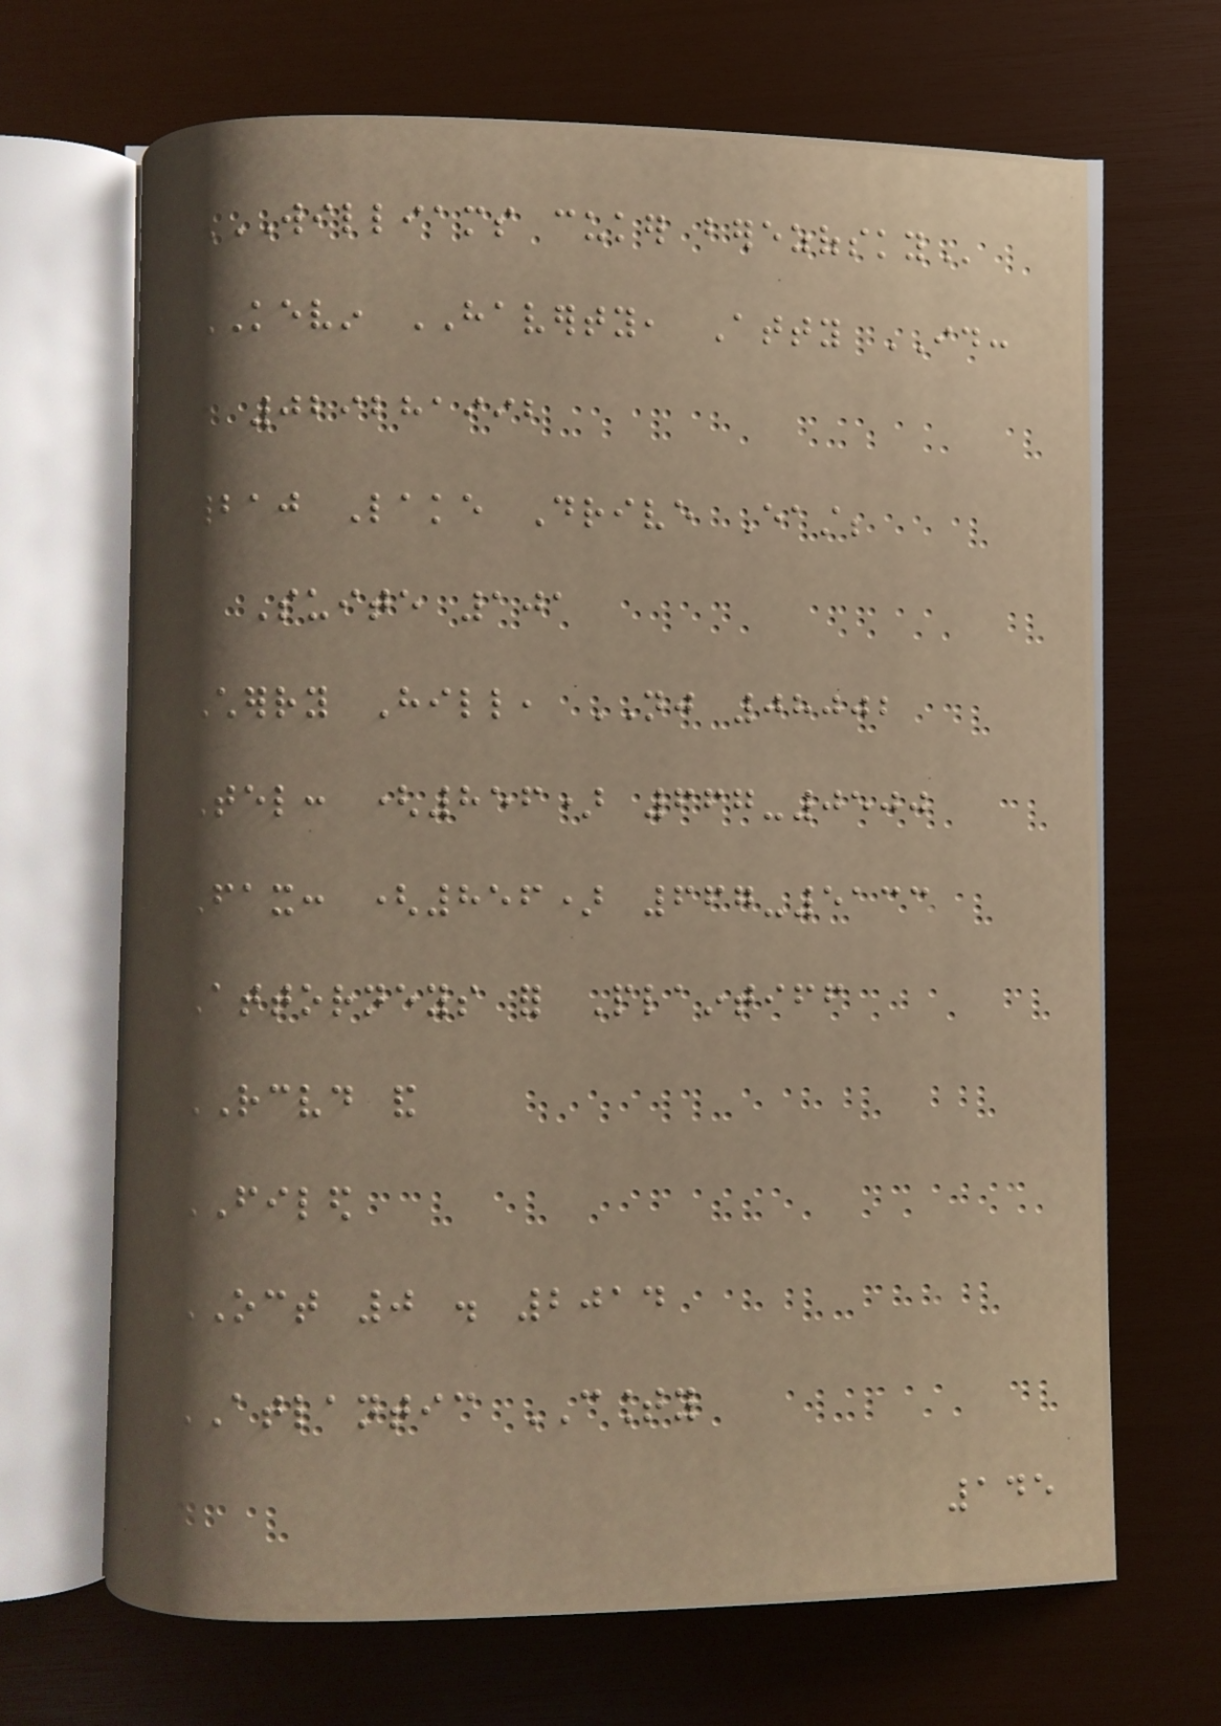WILLIAMS CUKER BEREZOFSKY
KEVIN HAVERTY, Atty ID:
029281992
210 Lake Drive East;
Suite 101
Cherry Hill, NJ 08002
Tel: (856) 667-0500
Fax: (856) 667-5133
Attorneys for Plaintiff
RECEIVED and
FILED
OCT 0 . 2014
ATLANTIC COUNTY
145
